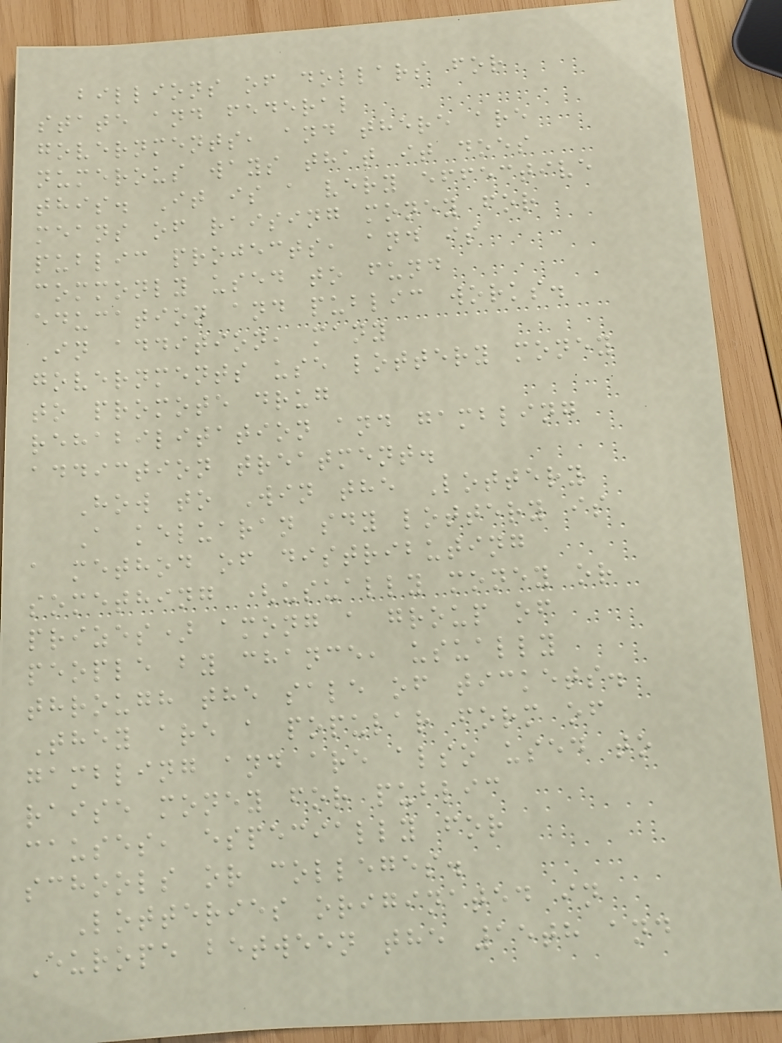billions of dollars for
state and federal
governments, and there are
numerous ways that it does
this. It is a very effective
means of raising money for
public projects, and is
commonly used to fund
education and public works.
In addition, many
governments use lottery money
to promote drug
rehabilitation and gambling
addiction treatment.
How to Win the Lottery
A keluaran sdy lottery is
a method of distributing
something (usually money or
prizes) among a group of
people by chance, usually
through the sale of tickets.
They are a popular form of
gambling and are also used to
raise money for public
causes, especially for
schools or colleges.
Lotteries originated in
Europe between the 15th and
